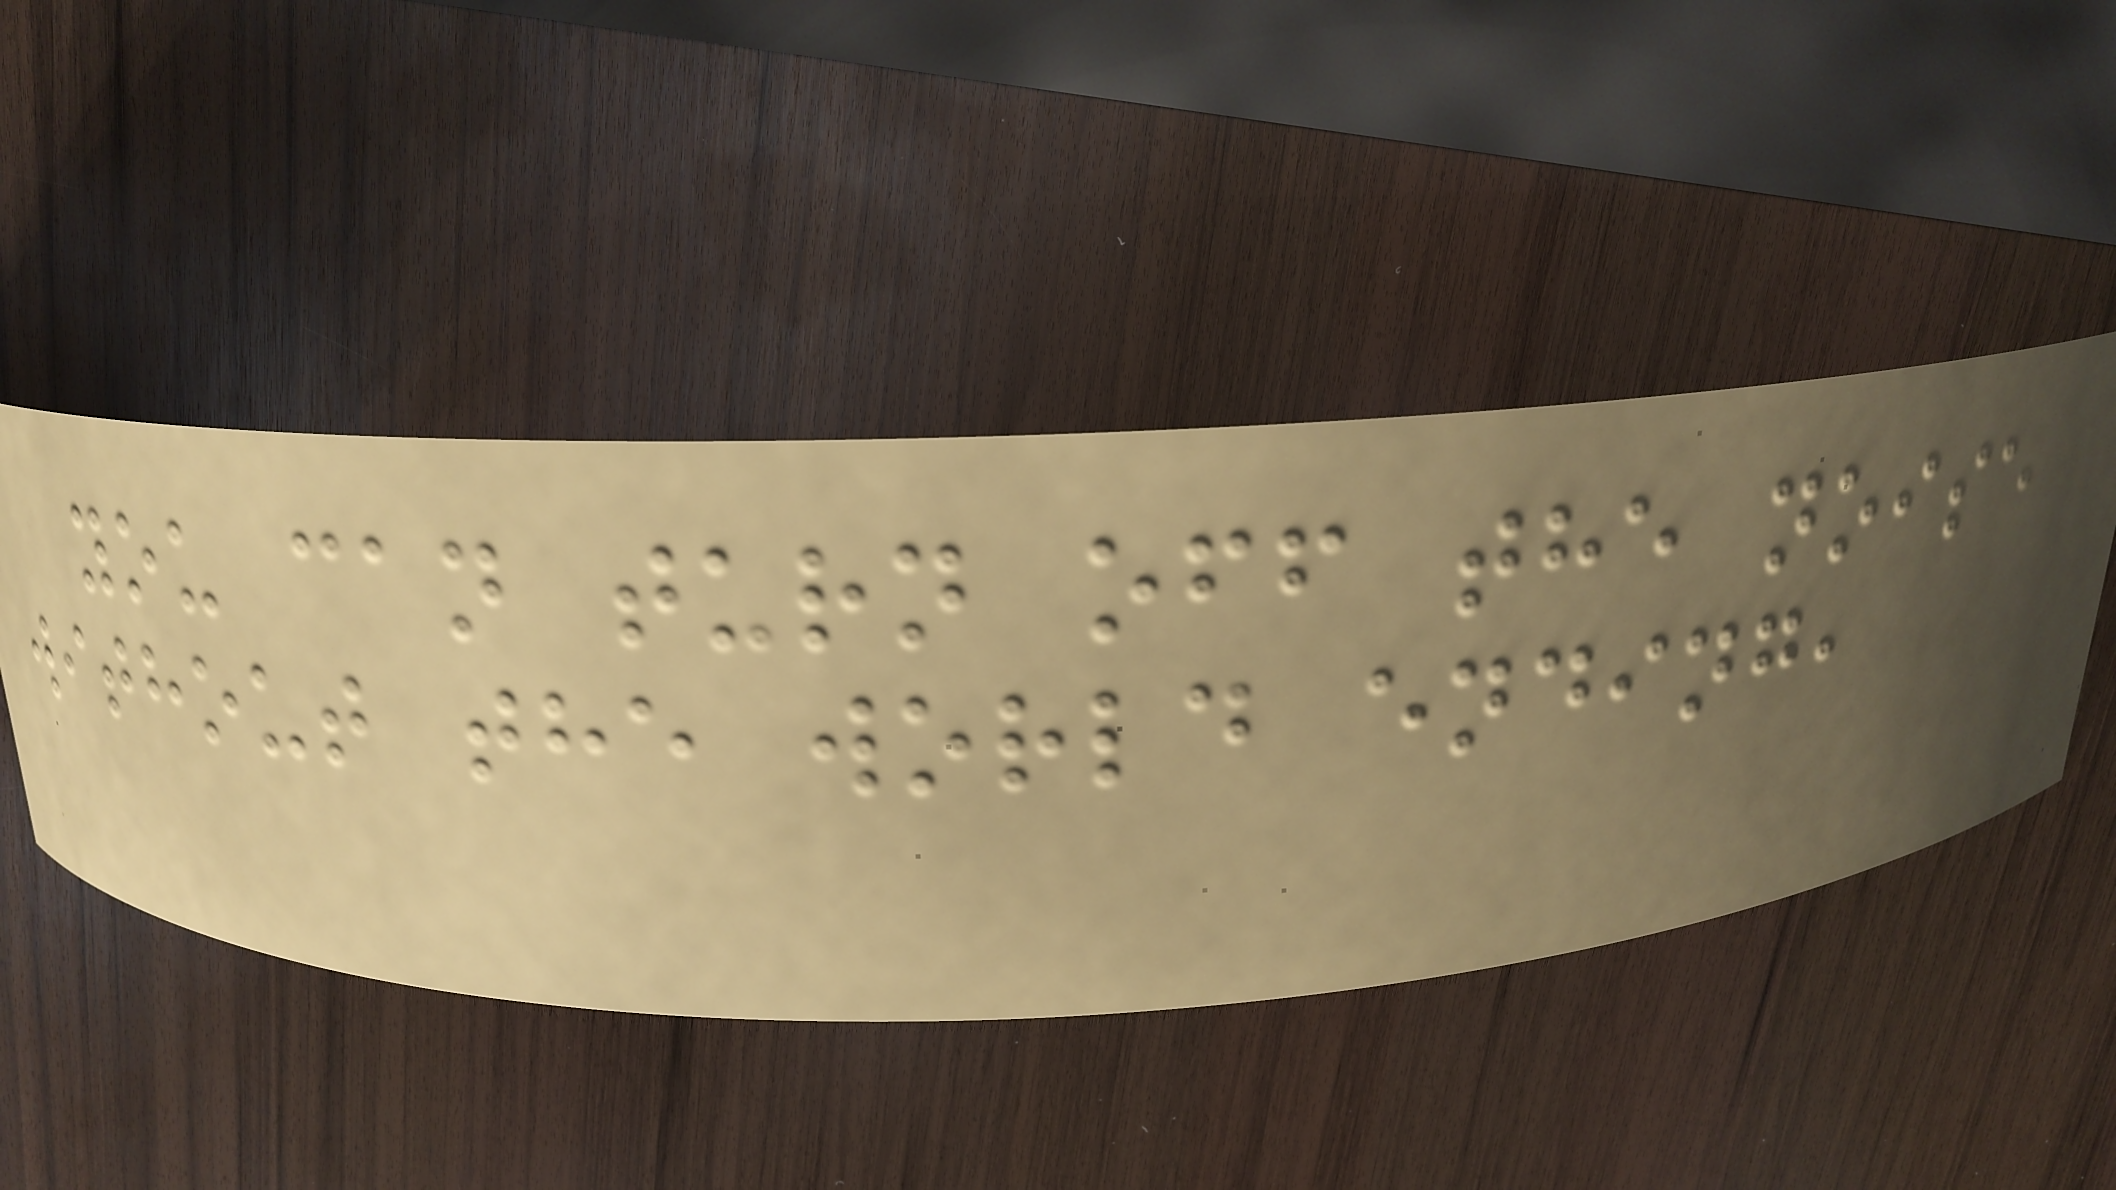you can turn off the noise
without the world ending,
